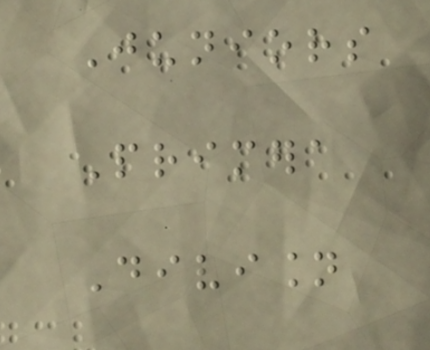Juniors
Primera
Division
